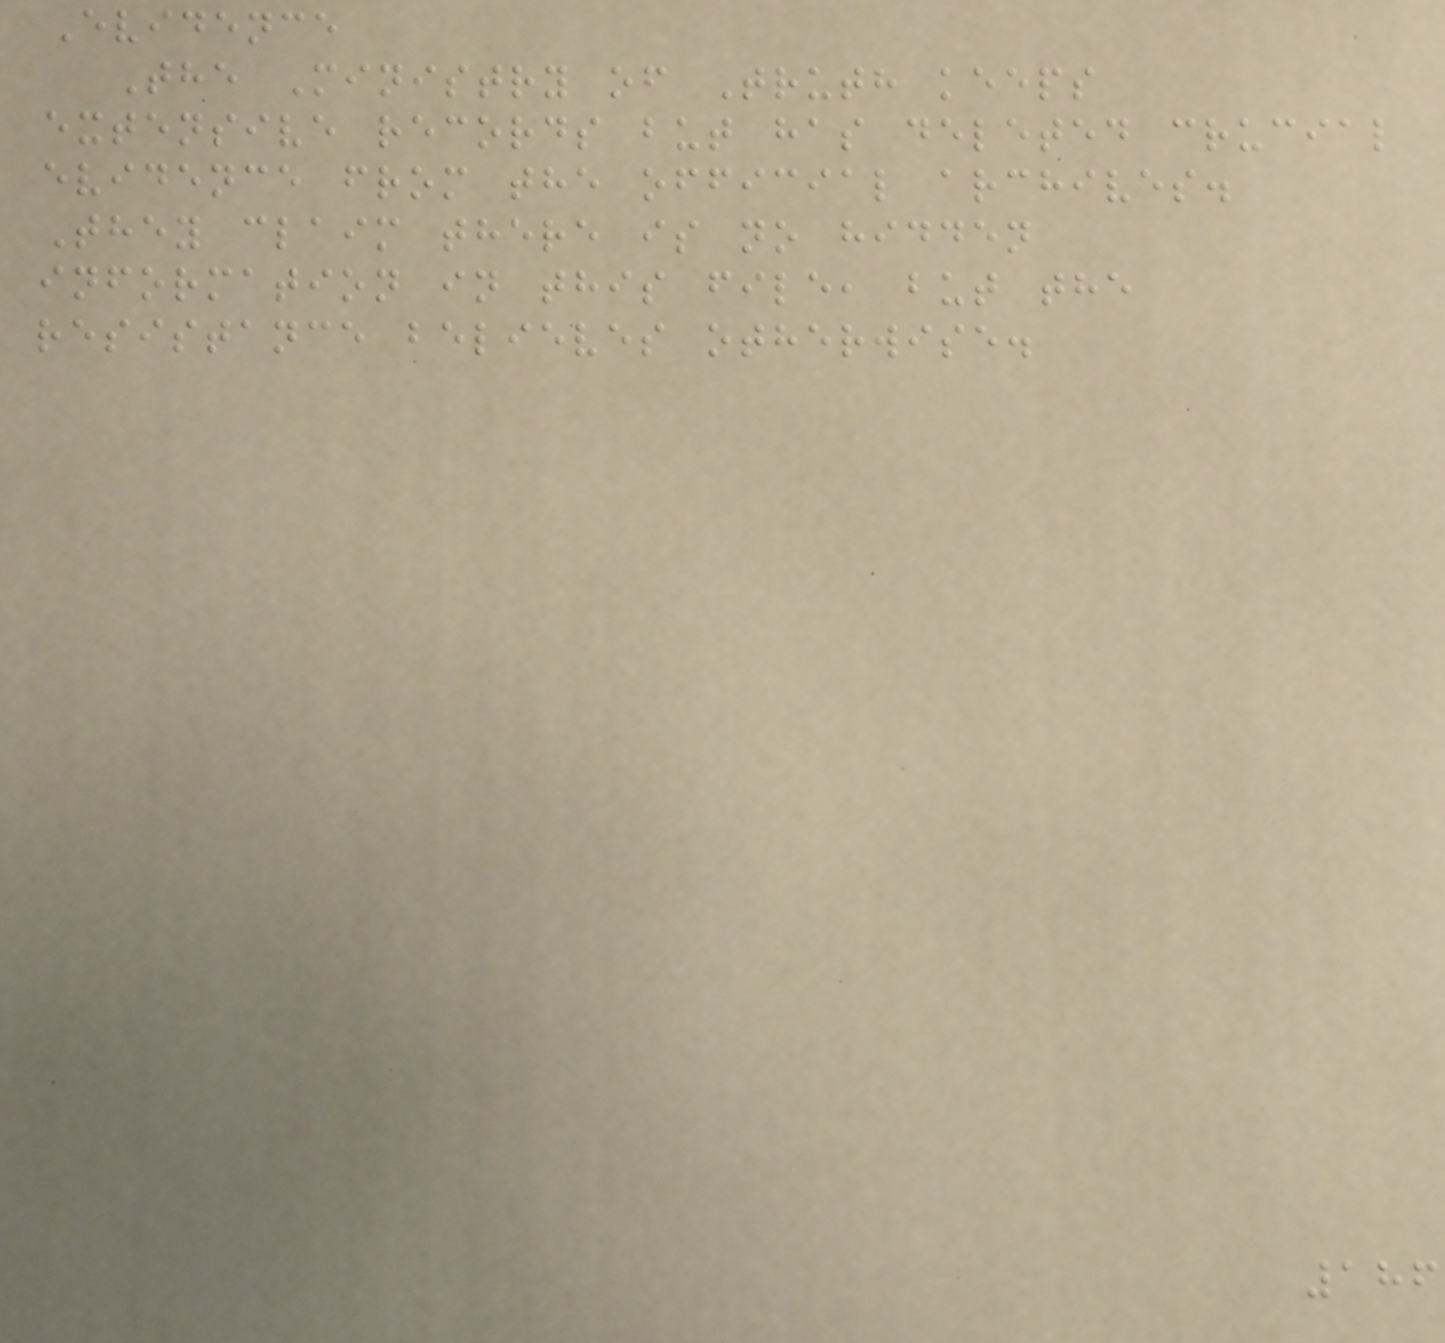Evidence
The Ministry of Truth keeps
extensive records but has deleted crucial
evidence from the official archives.
They claim there is no hidden
information in this file, but the
resistance believes otherwise.
186
